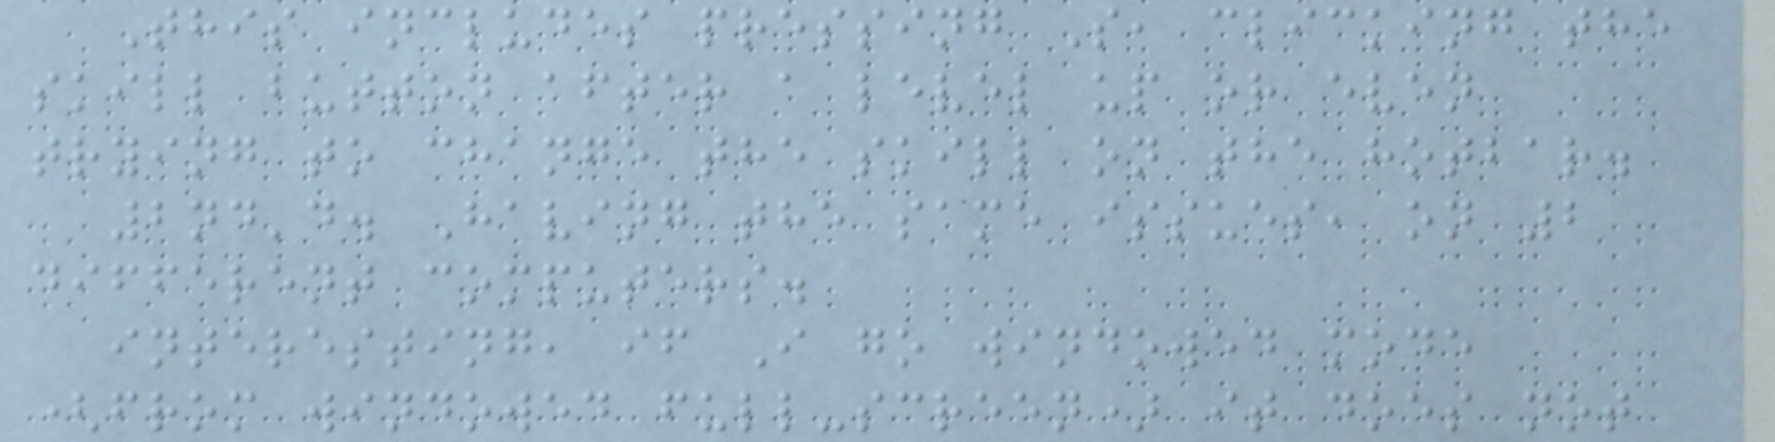This includes pressing S, clicking the
skill button after a level up or even
trying to change the skill on the hotbar.
2nd'd. Having the same issues, on 2
different computers.
interesting, if I go windowed mode
(from windowed full-screen) it does not
